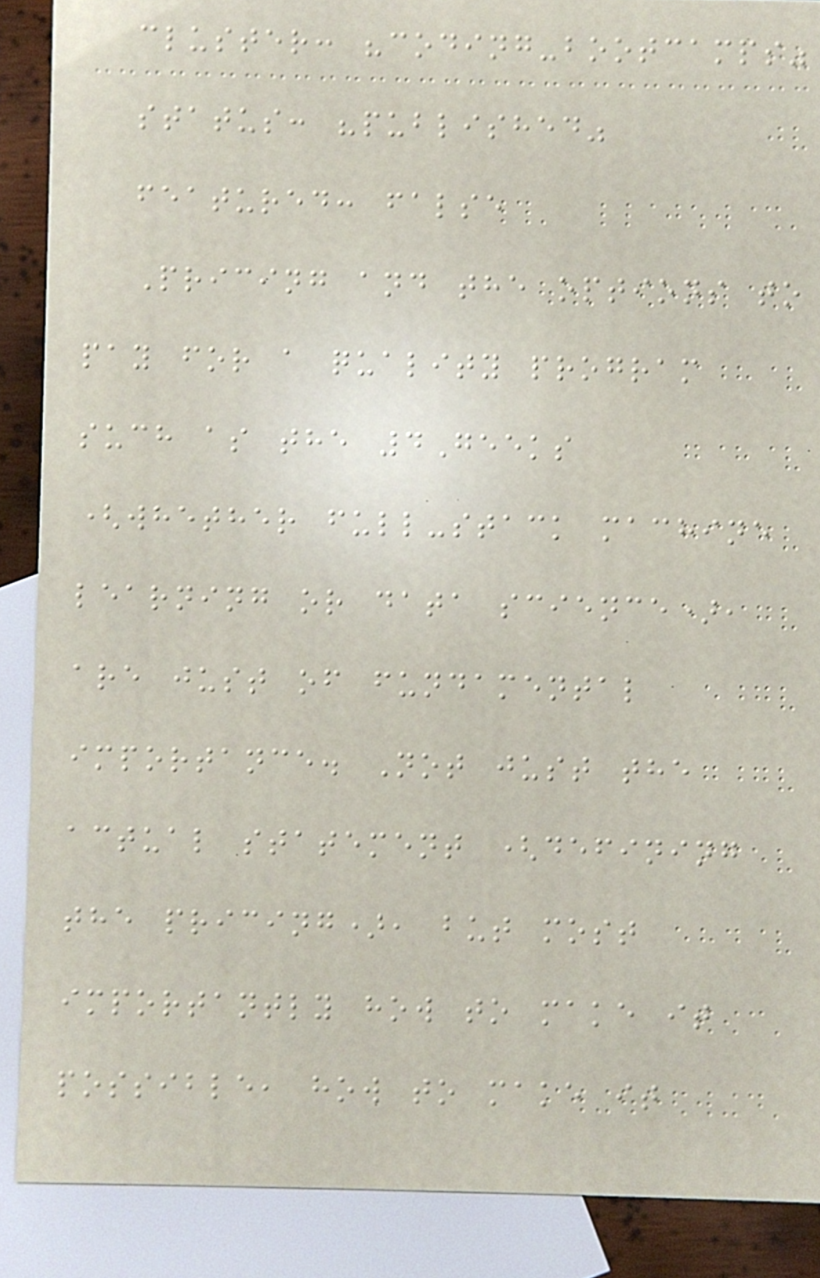cluster: "coding-bootcamps"
status: "published"
featured: false
Pricing and the options to
pay for a quality program
such as the 4Geeks
(whether full-stack machine
learning or data science),
are just of fundamental
importance. Not just the
actual statement (defining
the pricing), but most
importantly how to make it
possible, how to make it
